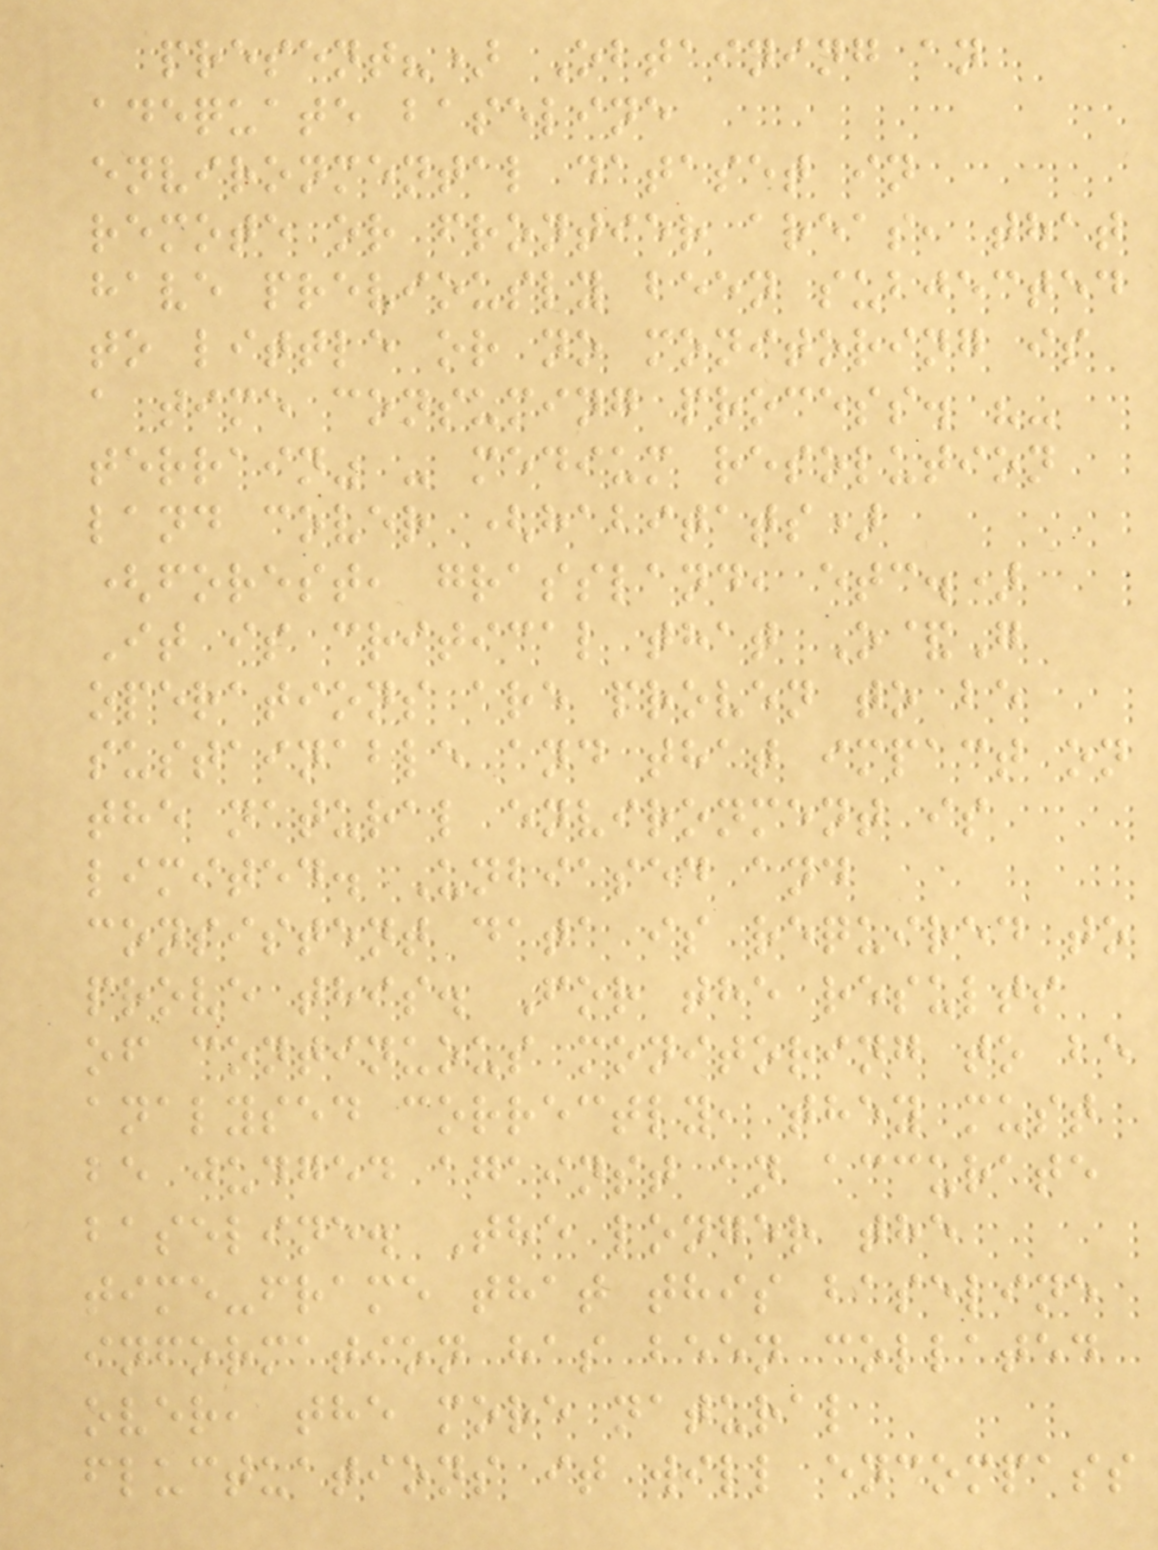present?) Obtaining an
adequate baseline
environmental dataset in
remote or frontier areas, that
have previously been subjected
to little or no monitoring is
a time consuming process. "-
terrain" - medium resolution
land cover (habitats)
(forest, grassland, etc.)
It is critical that O&G
operations are proven to be
sustainable and that impact on
the natural environment is
limited. Unbiased and
consistent data is required to
prove this. For the results
of continuous monitoring to be
analysed correctly, they must
be judged against an accurate
baseline. The longer the
time-frame that this baseline
information has been collated
over, the more natural
fluctuations it will encompass
